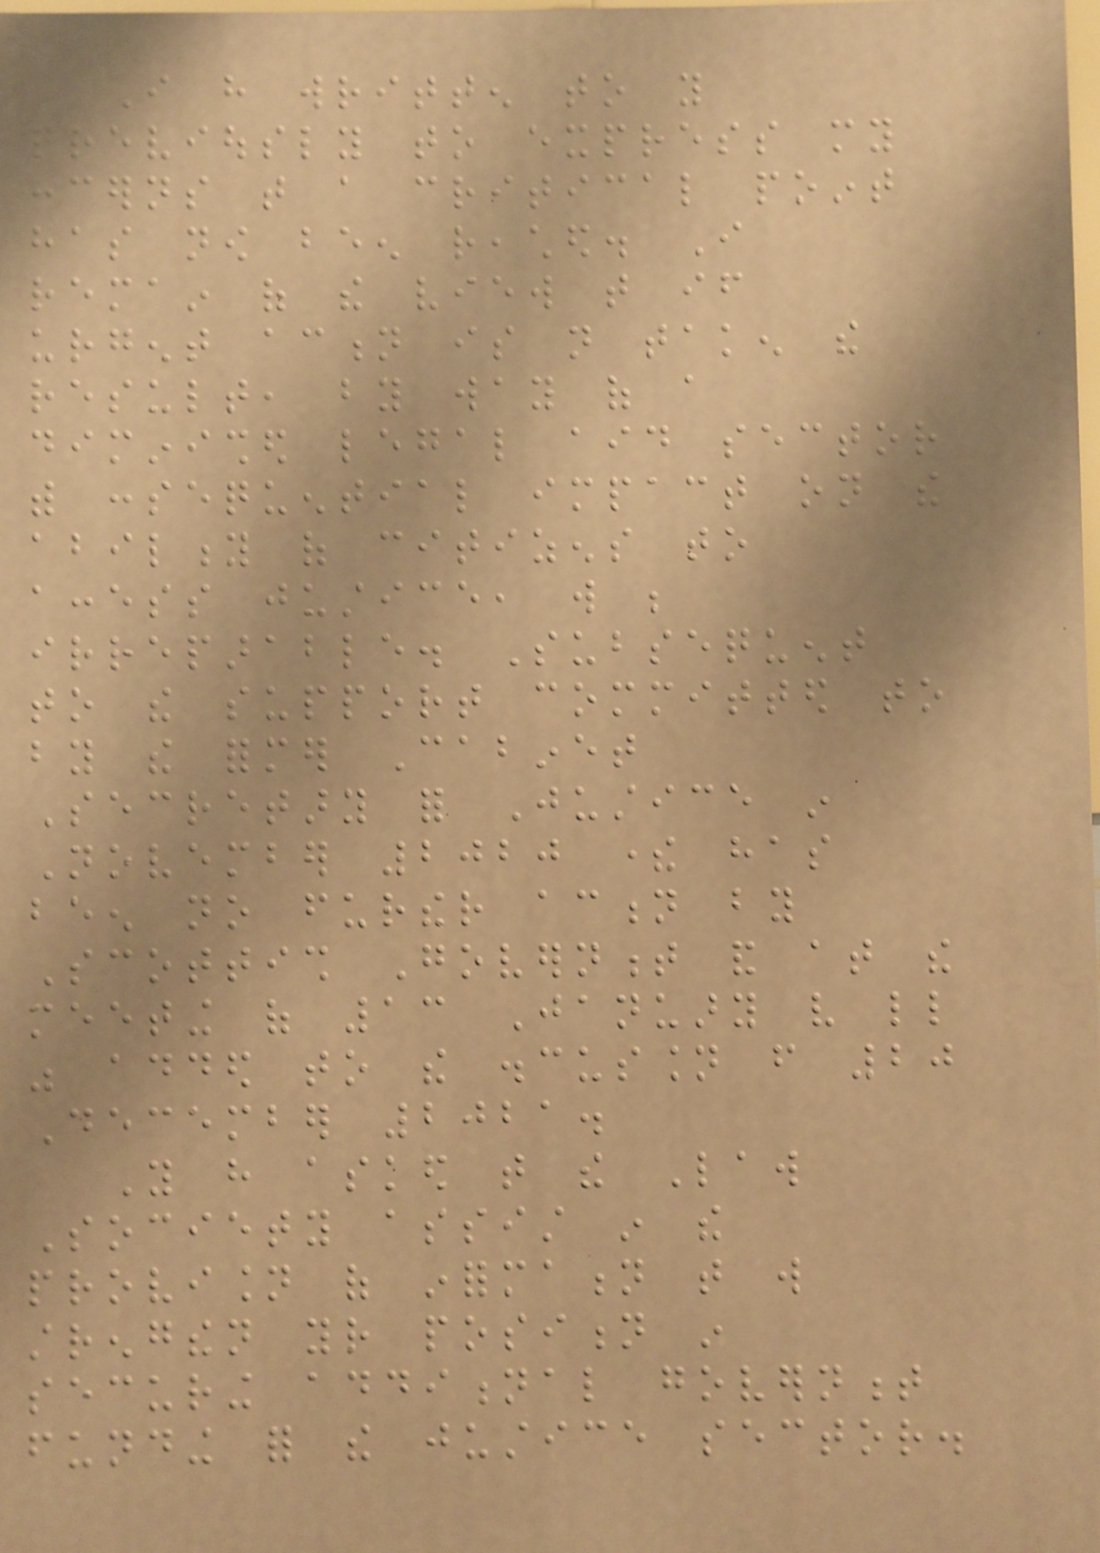I have written to you
previously to express my
concerns that a critical point
has now been reached. I
remain of the view that if
urgent action is not taken the
result, by way of a
diminished legal aid sector
with consequential impact on the
ability of citizens to
access justice, will be
irreparable. Subsequent
to the support committed to
by the former Cabinet
Secretary for Justice in
November 2020 there has
been no further action by
Scottish Government and at the
meeting of 13 January very little
was added to the discussion from 20
December 2021.
You have asked that the Law
Society assist in the
provision of information that will
strengthen your position in
securing additional government
funding for the justice sector.
